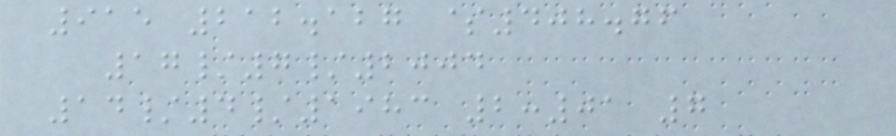915 212.127 $408.76
17/7/2004
14/4/1983 2:01 7
